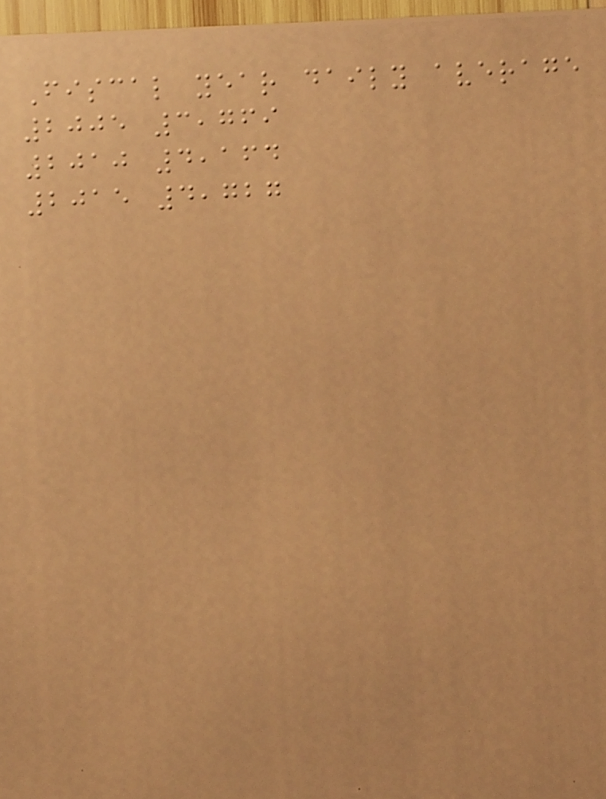Fiscal year daily average
2005 3,769
2010 4,164
2015 4,727
